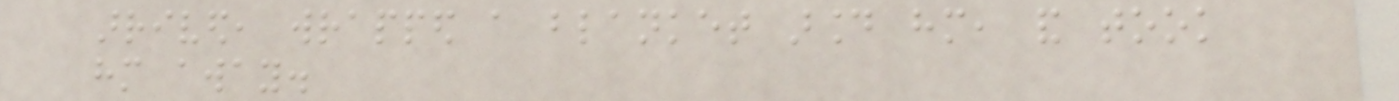arrived, wrapped a blanket around him, and took
him away.
